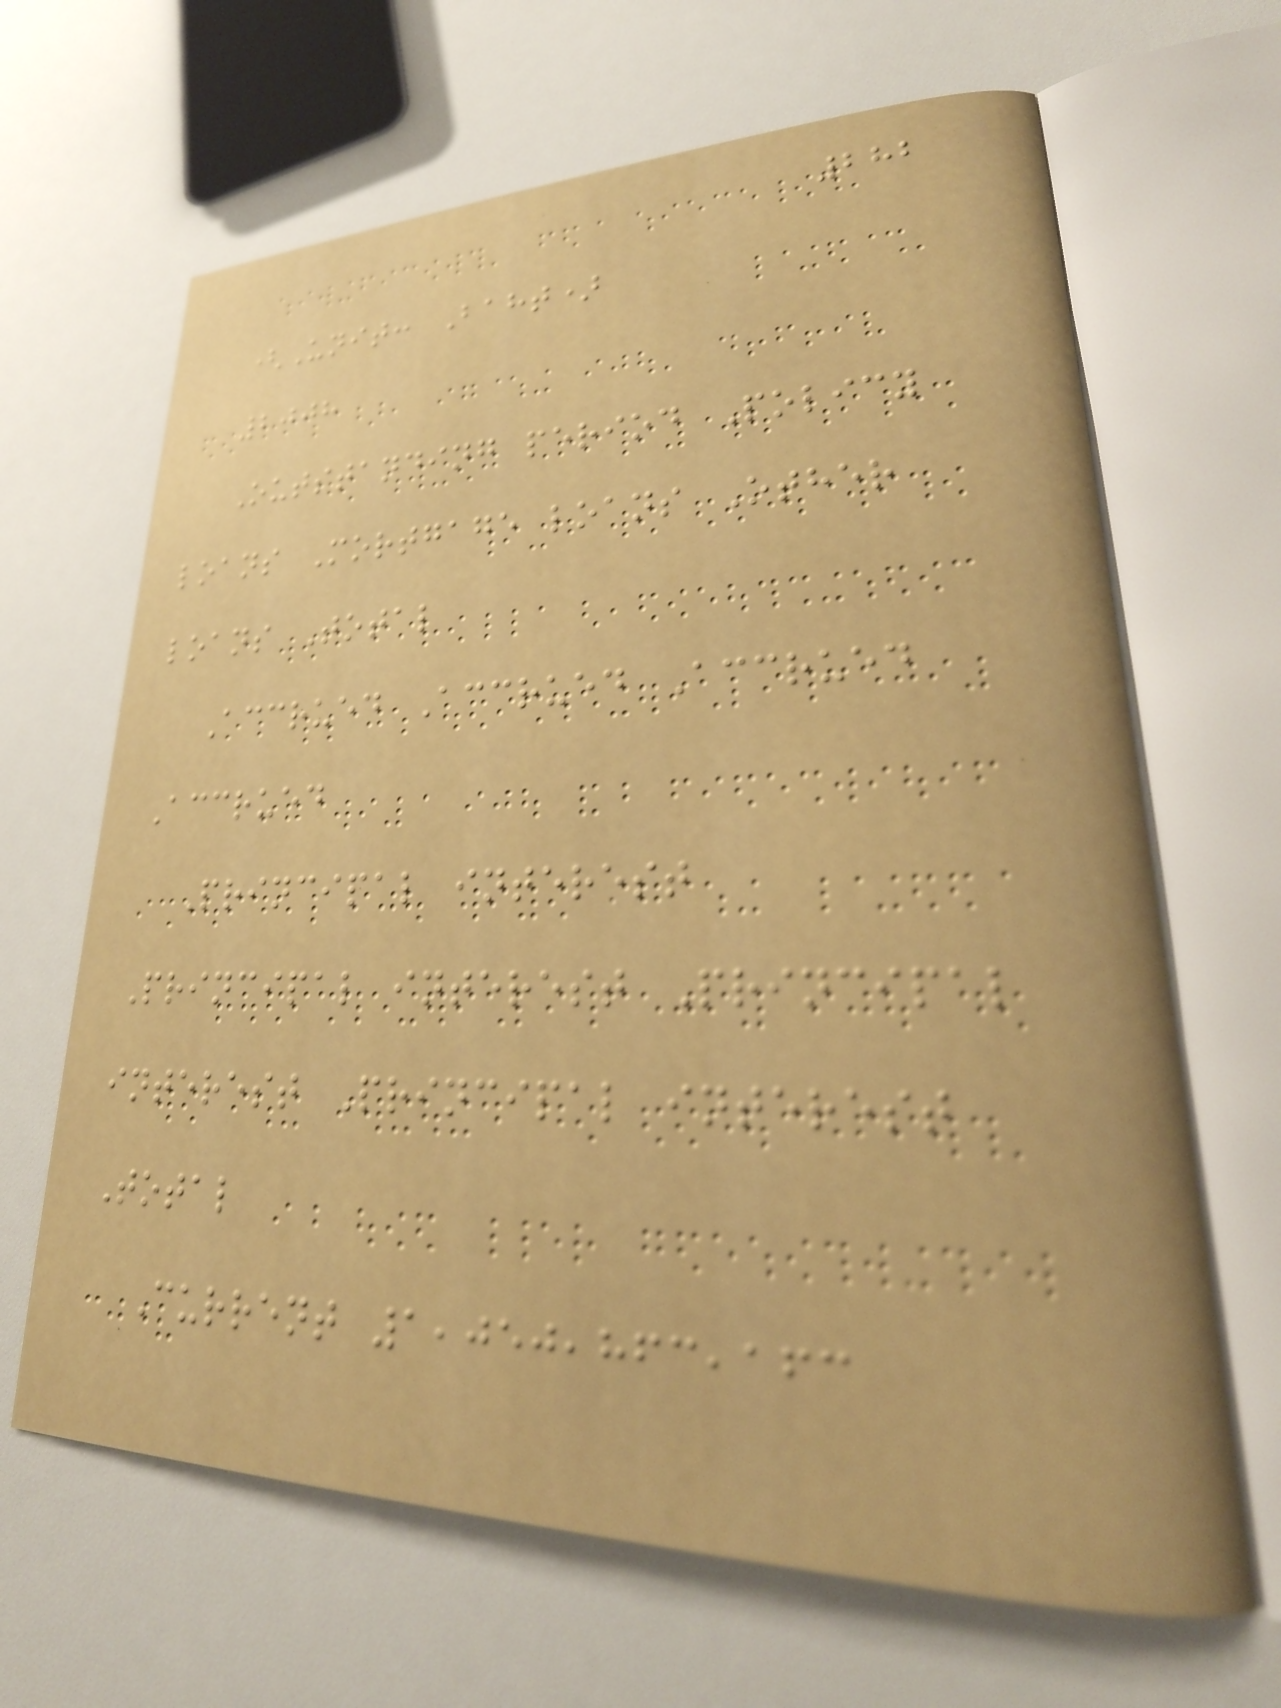282
(Unit: Baht)
2008
Outstanding period Policy
loans Mortgage loans Other
loans Total
Accrued Accrued Accrued
Accrued
Principal interest
Principal interest Principal
interest Principal interest
Total
Current 1,050,863,163
